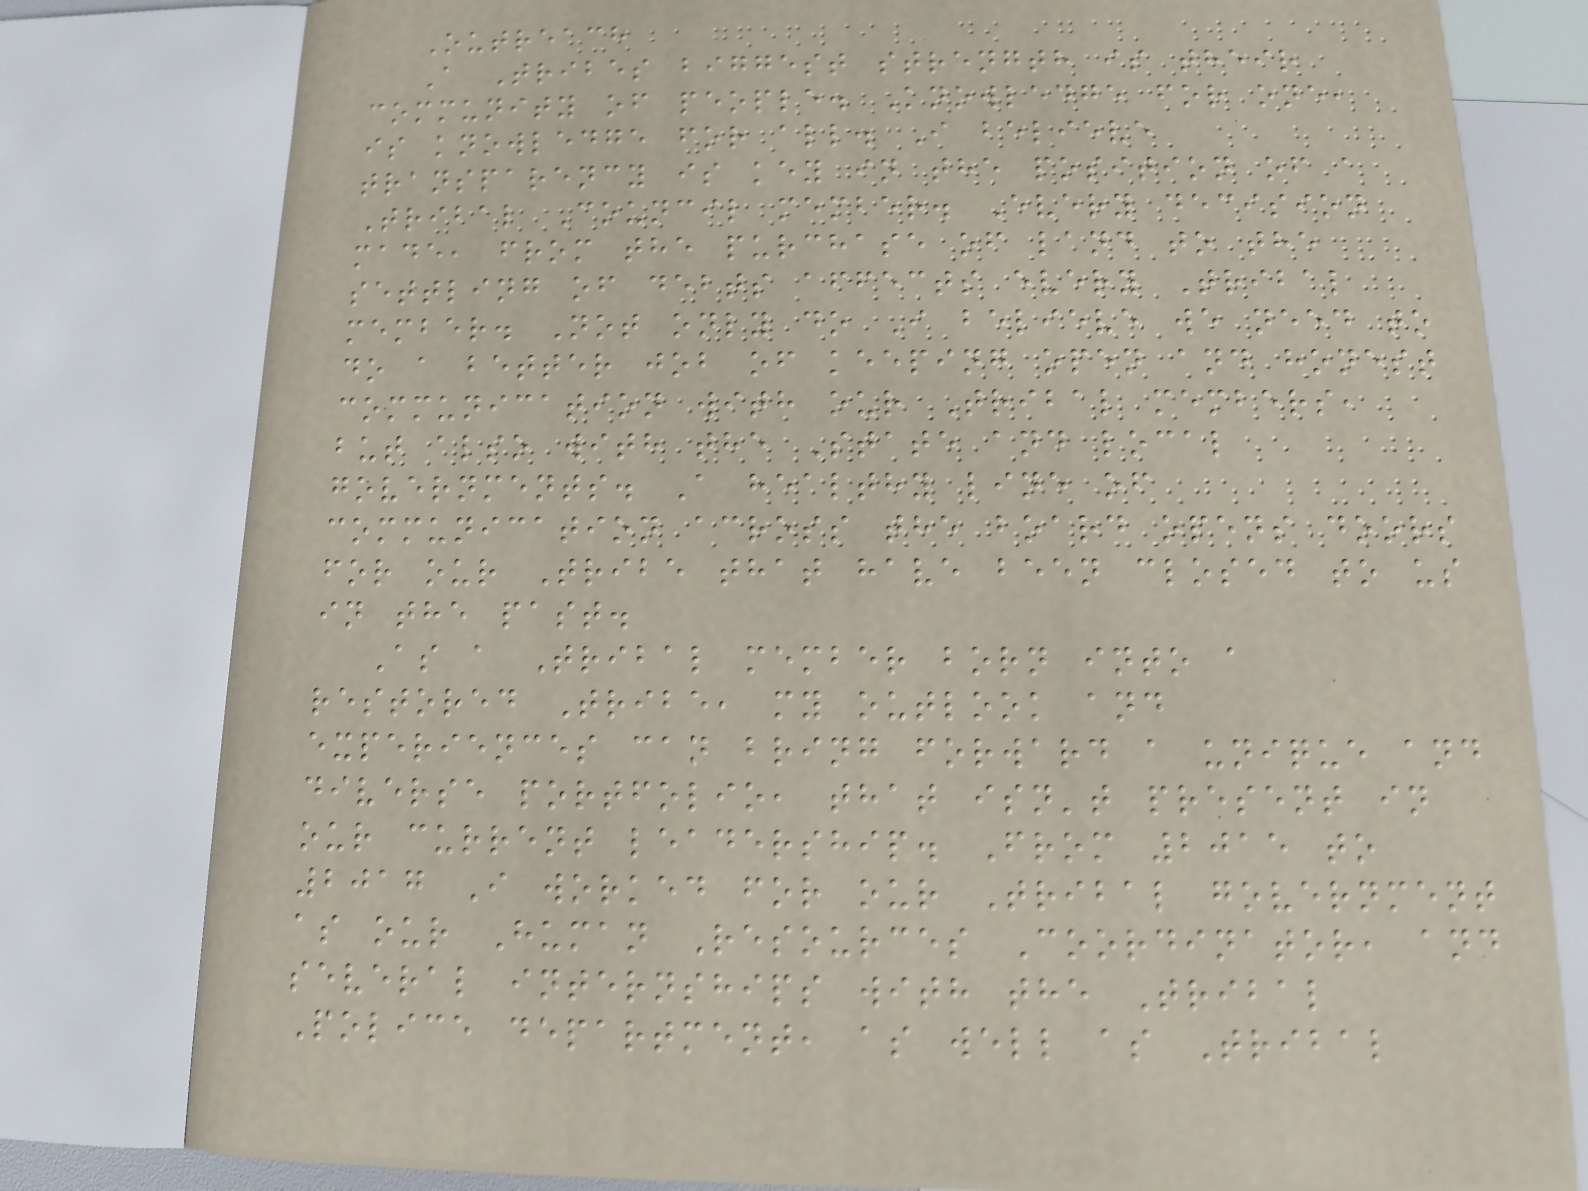Outreach
A Tribes biggest strength is their
community of people. Knowledge for one,
is knowledge for all. I believe
transparency is key in the position of a
Tribal Council member. Every decision
made, from the purchase of land to the
settling of debts affects every Tribal
member. Not only do I believe we need to
do a better job of keeping open and honest
communication with our Tribal members,
but also with the State and local
governments. A healthy line of
communication across the board opens doors
for our Tribe that have been closed to us
in the past.
As a Tribal member born into a
restored Tribe, my outlook and
experiences can bring forward a unique and
diverse portfolio, that isn't present in
our current leadership. From 2015 to
2017 I worked for our Tribal government
as our Human Resources Coordinator, and
several internships with the Tribal
Police department, as well as Tribal
